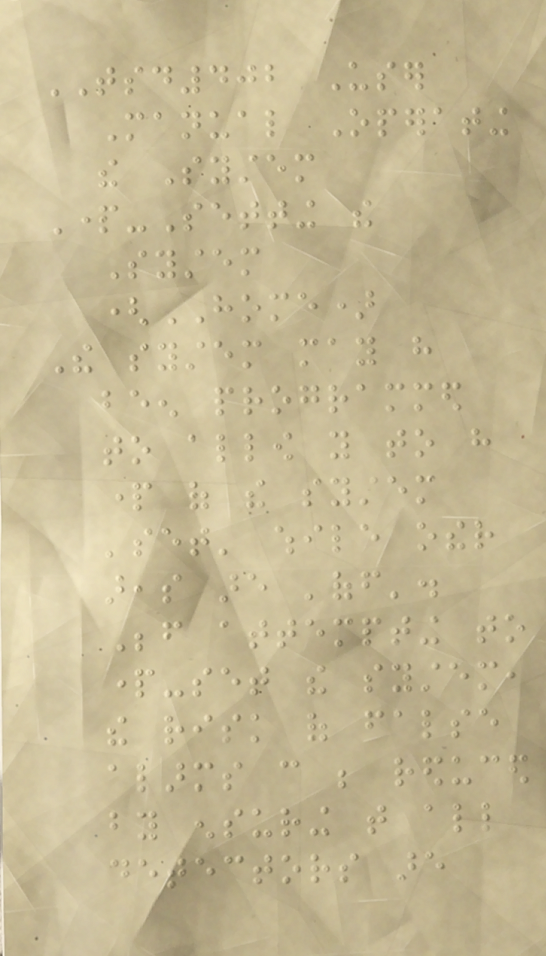TSD402 User
Manual Operating
the System
Part-Setting the
System
(HOME)
The system may have
been programmed
to allow you to have
part of the system
'set' while other
areas are 'off'.
Before attempting to
part-set the system,
the risk of false
alarms can be reduced
by ensuring that all
detectors are
